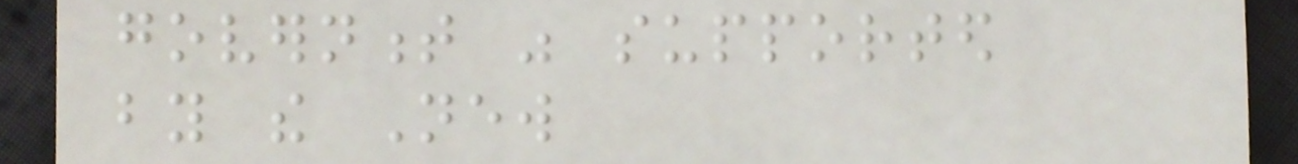government was supported
by the New
